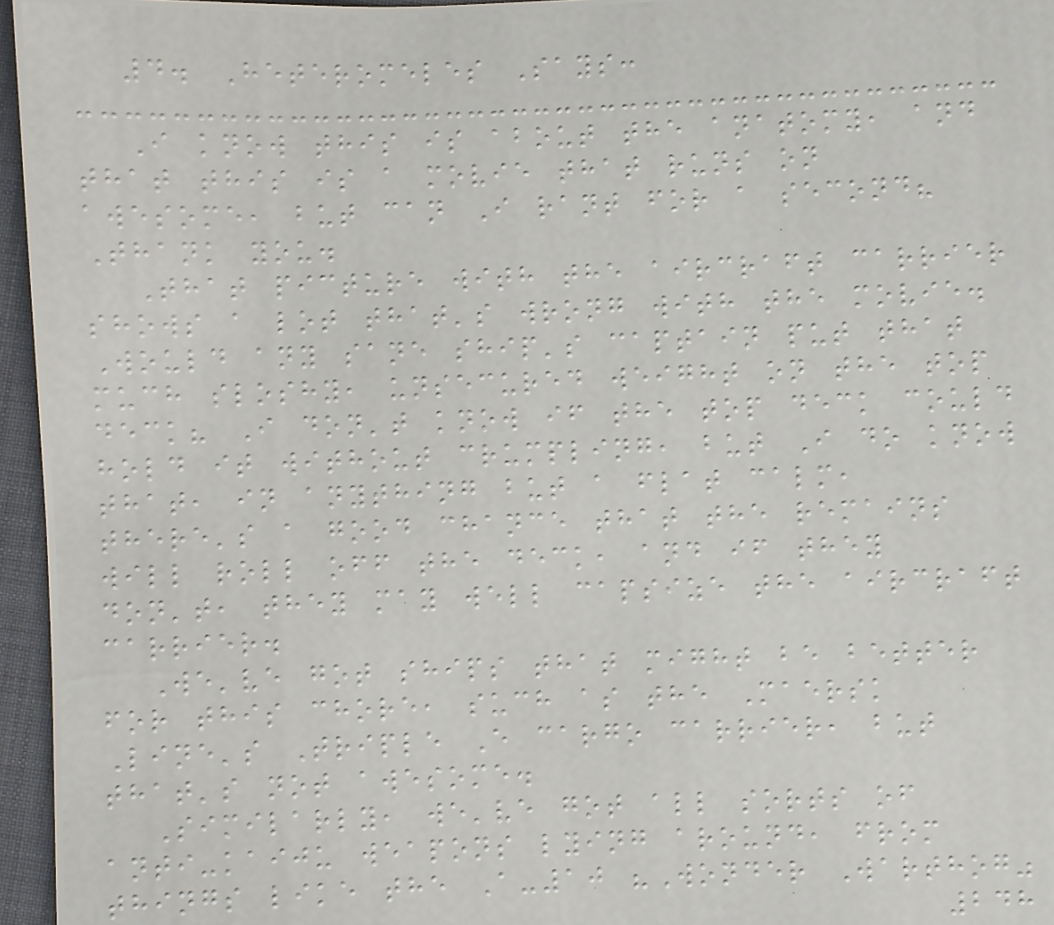4. Heteromeles Says:
I know this is about the anatomy, and
that this is a movie that runs on
awesome, but can I rant for a second?
Thank you.
That picture with the aircraft carrier
shows a lot that's wrong with the movie.
Would any sane ship's captain put that
much sloshy, unsecured weight on the top
deck? I don't know if the top deck could
hold it without crumpling, but I do know
that, in anything but a flat calm,
there's a good chance that the remains
will roll off the deck, and if they
don't, they may well capsize the aircraft
carrier.
We've got ships that might be better
for this chore, such as the Maersk
Line's Triple E cargo carrier, but
that's not awesome.
Similarly, we've got all sorts of
anti-kaiju weapons lying around, from
things like the A-10 "Wonder Warthog"
248
